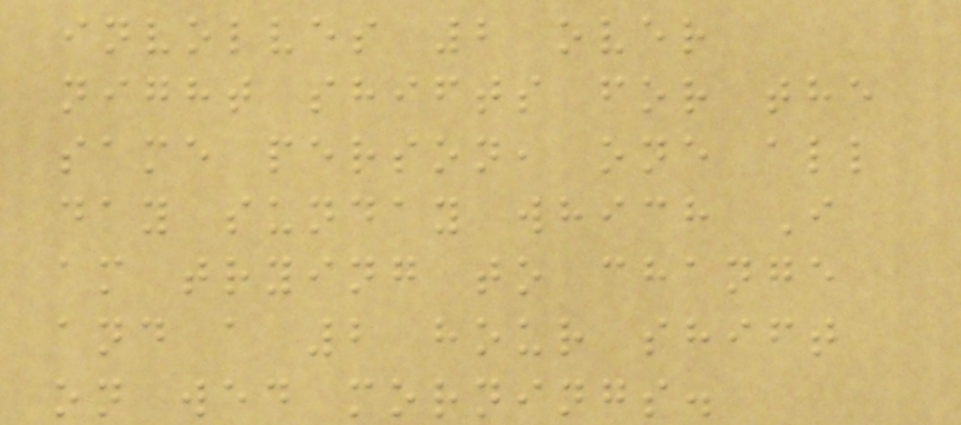involves 2 over
night shifts for the
same person, one all
day sunday which I
am trying to change
and a 2 hour shift
on wed mornings.
